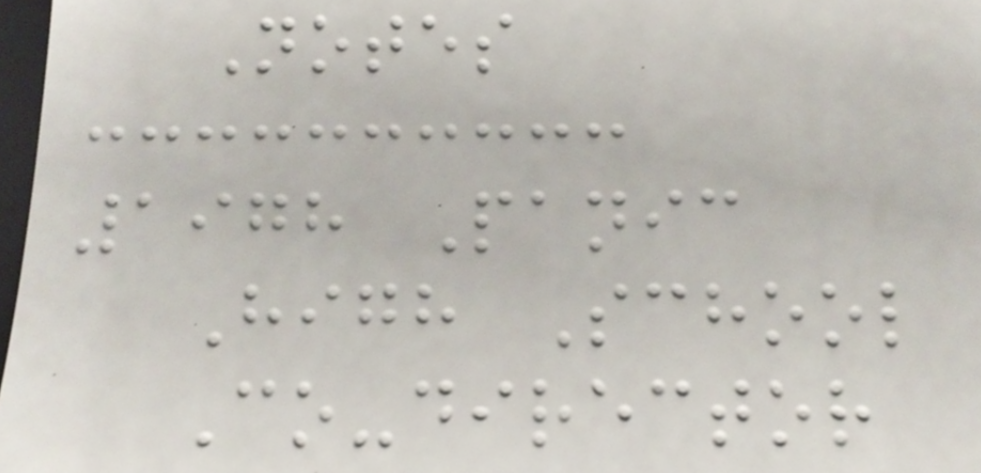Notes
1978 Panic
High School
Co-director
